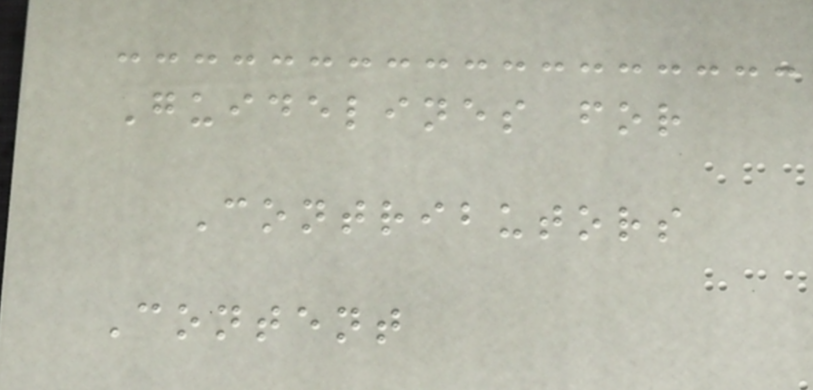Guidelines for
Contributors
Content
